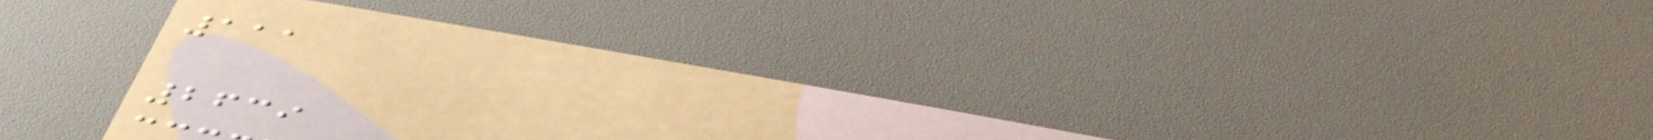111
2639
